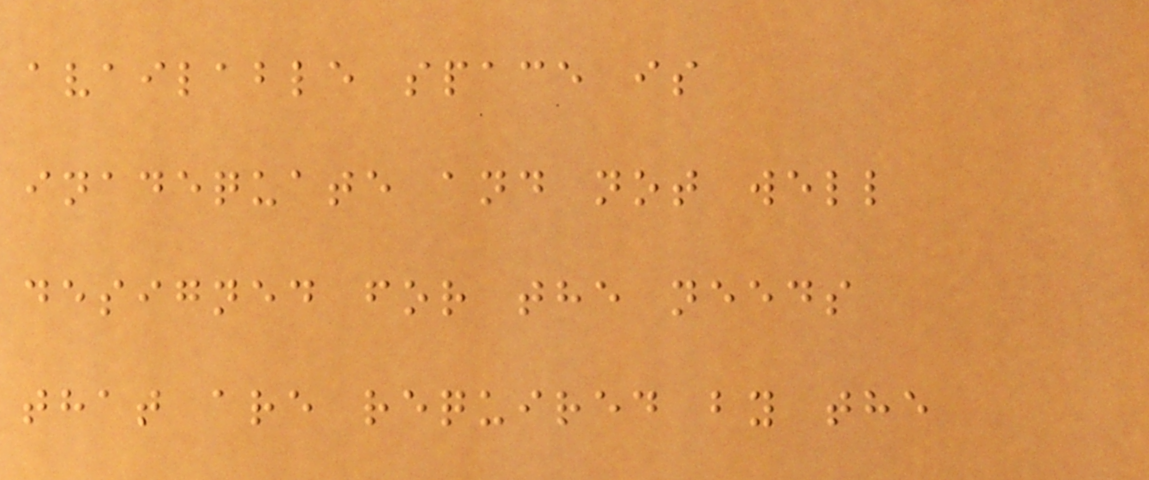available space is
inadequate and not well
designed for the needs
that are required by the
